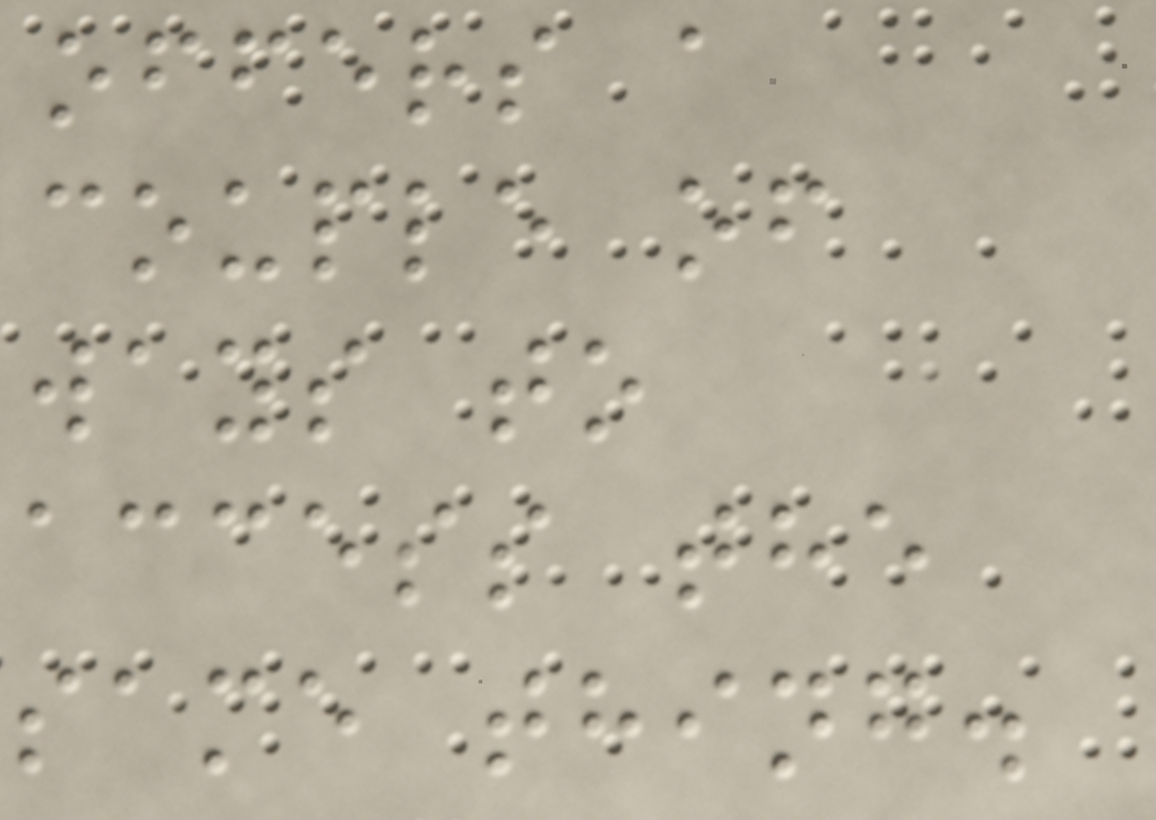offers a
couple of
ways to
access the
same thing.
